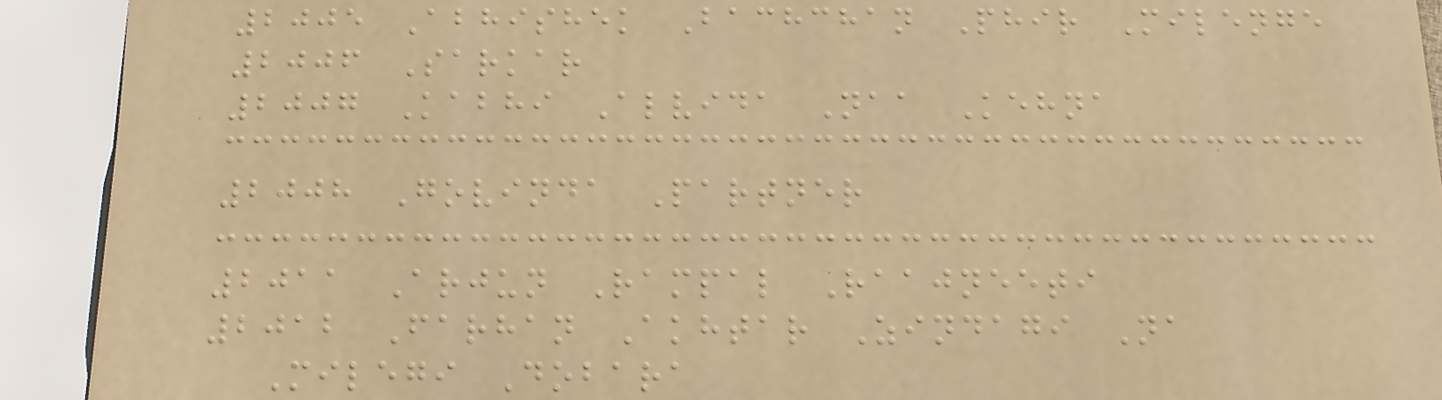2005 Abhishek Bachchan Phir Milenge
2006 Sarkar
2007 Kabhi Alvida Naa Kehna
2008 Govinda Partner
2011 Arjun Rampal Raajneeti
2012 Farhan Akhtar Zindagi Na
Milegi Dobara
